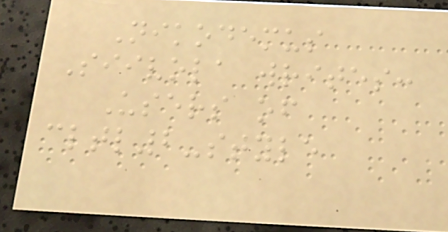Nikodemus
Siivola writes:
Users of
cltl2-style
